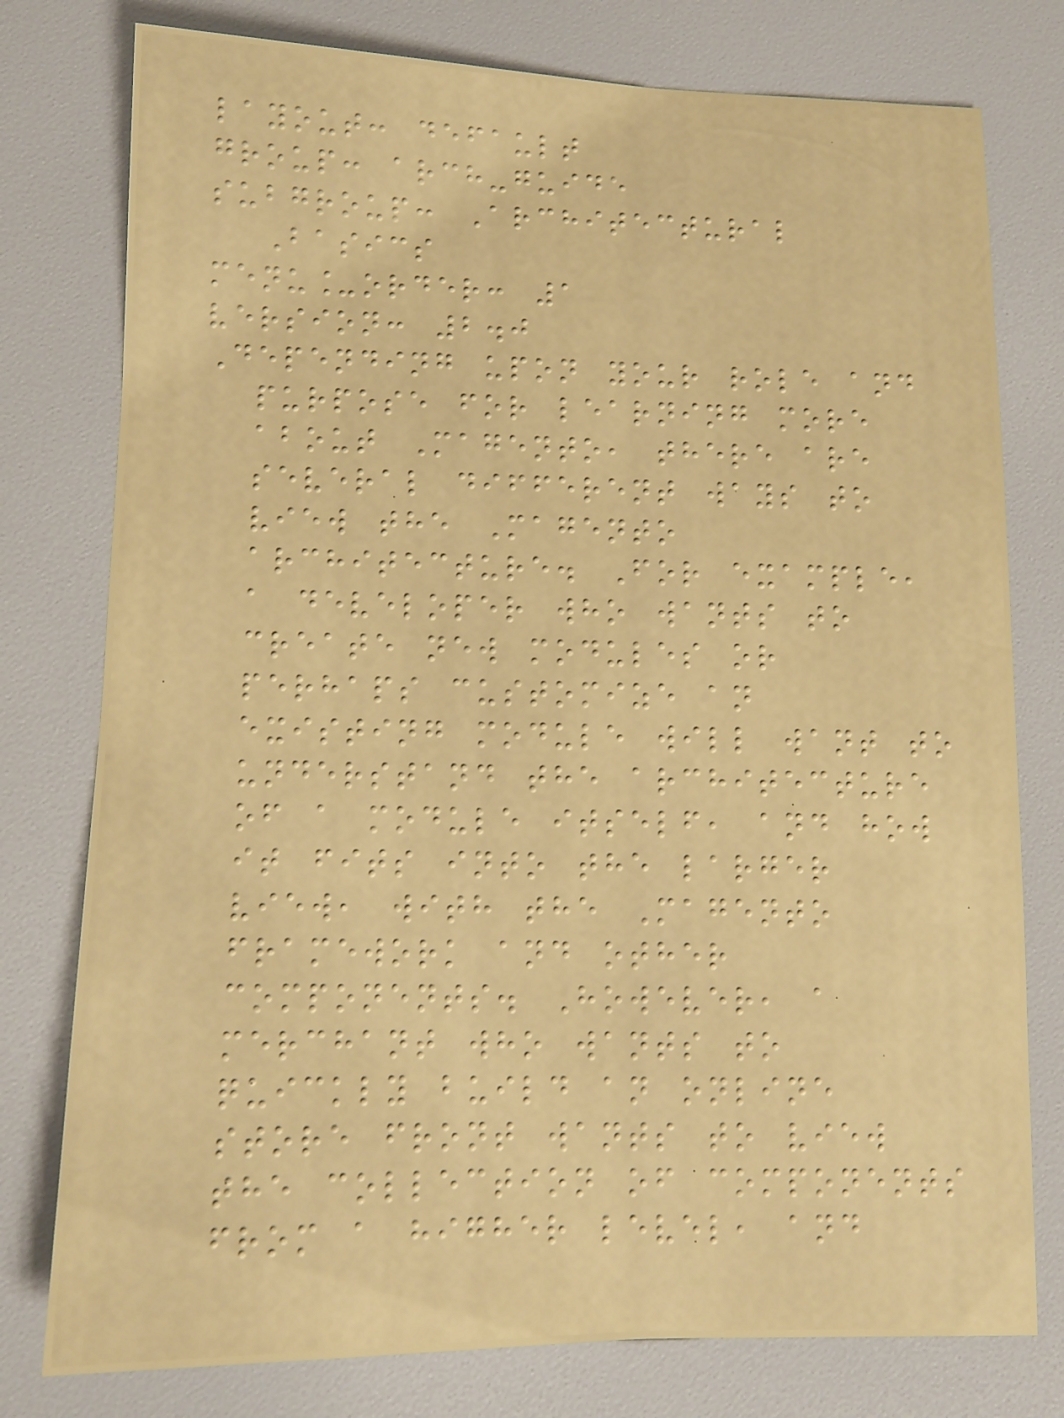layout: default
group: arch-guide
subgroup: Architectural
Basics
menu_order: 1
version: 2.0
Depending upon your role and
purpose for learning more
about Magento, there are
several different ways to
view the Magento
architecture. For example,
a developer who wants to
create new modules or
perhaps customize an
existing module will want to
understand the architecture
of a module itself, and how
it fits into the larger
view, with the Magento
framework and other
components. However, a
merchant who wants to
quickly build an online
store front wants to view
the collection of components
from a higher level, and
